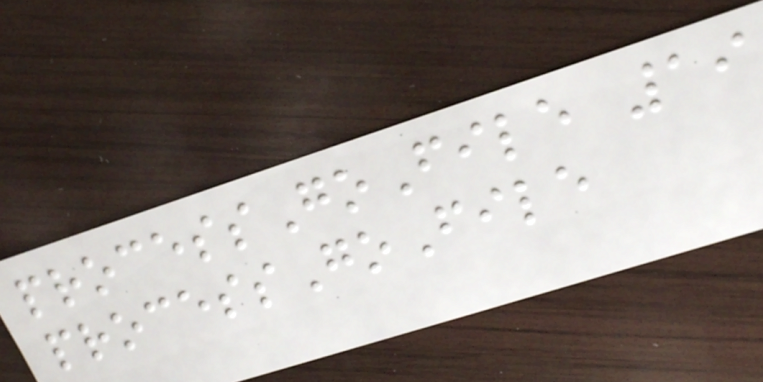processGoFile 19
processGoFile
